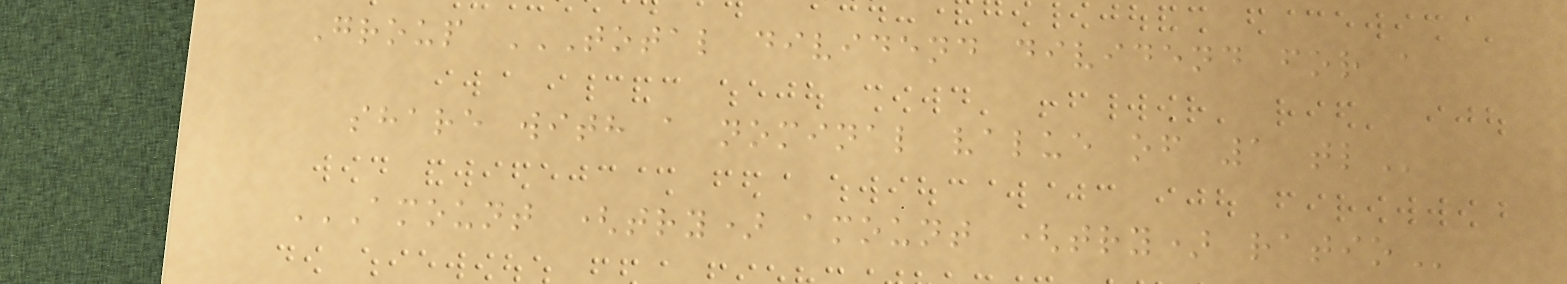Group TOTAL DIVIDEND DIVIDEND FOR A
SHARE WITH A NOMINAL VALUE OF 1 TL
AMOUNT (TRY) AMOUNT (TRY) RATIO
